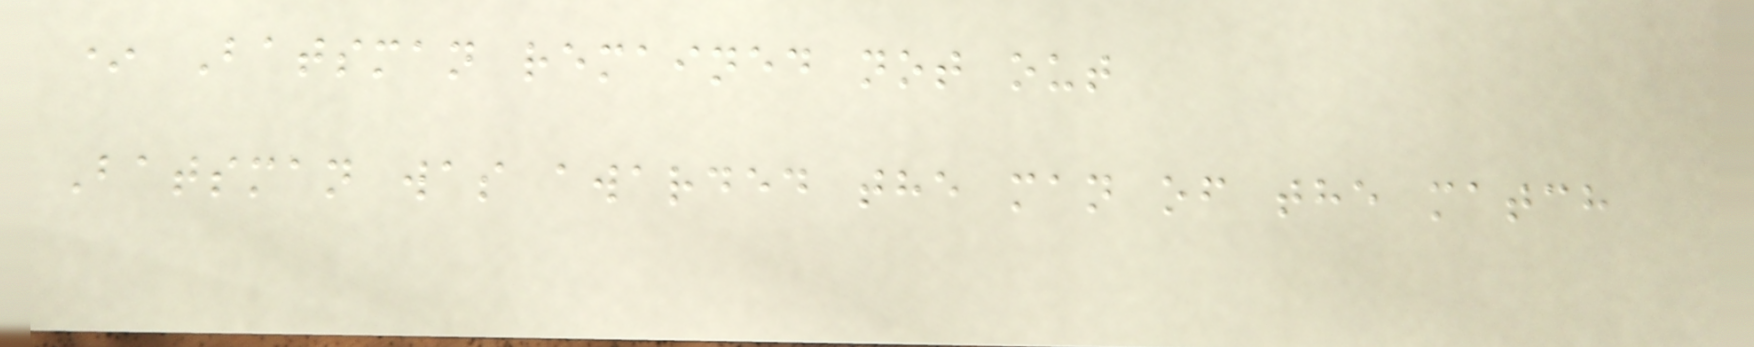* Batsman remained not out
Batsman was awarded the man of the match
